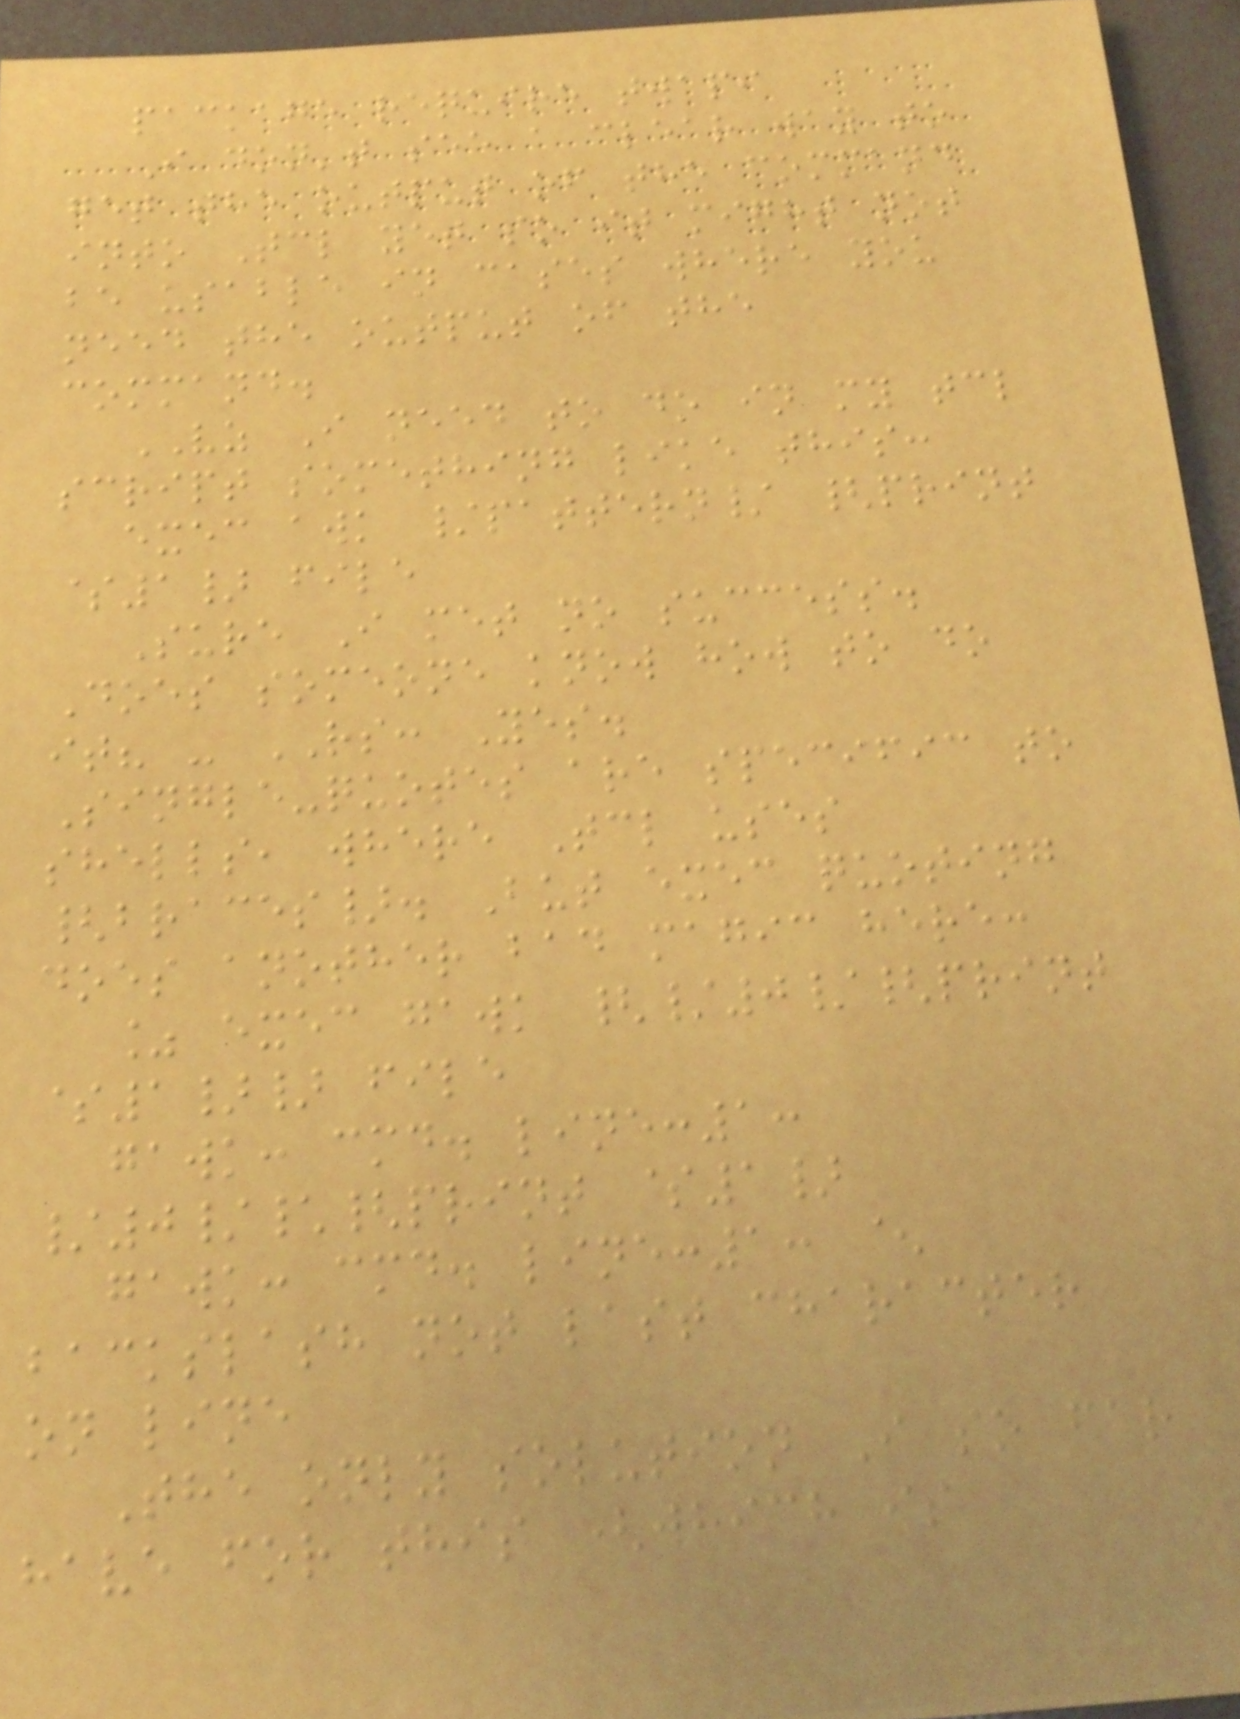package require twapi
I don't see a clear way to
get the output of the command
into Tcl yet so it might not
be usable in cases where you
need the output of the
command.
VZ I need to do in my tcl
script something like this:
exec awk /pattern/ {print
$1} file
Sure I met no success.
Does someone know how to do
it? - RS: Yes.
Single-quotes are specific to
shells, where Tcl uses
{braces}. But exec quoting
does another bad magic here:
% exec gawk {/0/{print
$1}} file
gawk: cmd. line:1:
/0/\{print $1}
gawk: cmd. line:1: ^
backslash not last character
on line
The only solution I so far
have for this (which is
